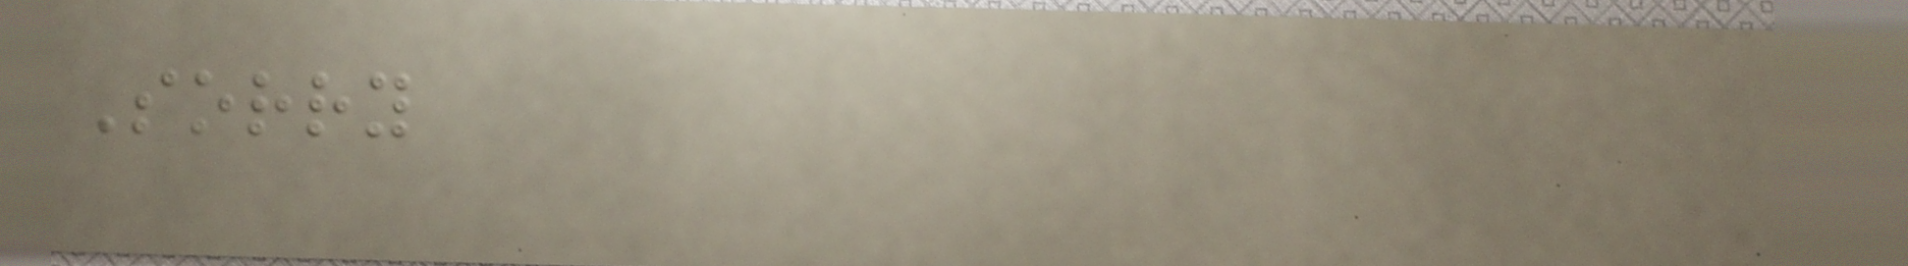Sorry
